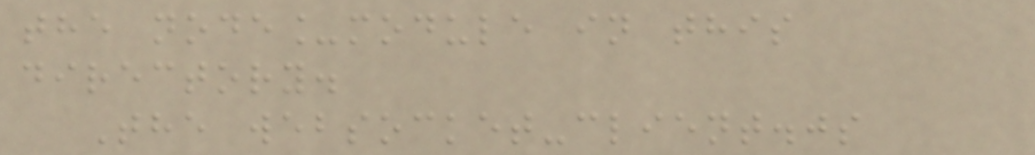the node_module in this
directory.
The websocket-client.js
